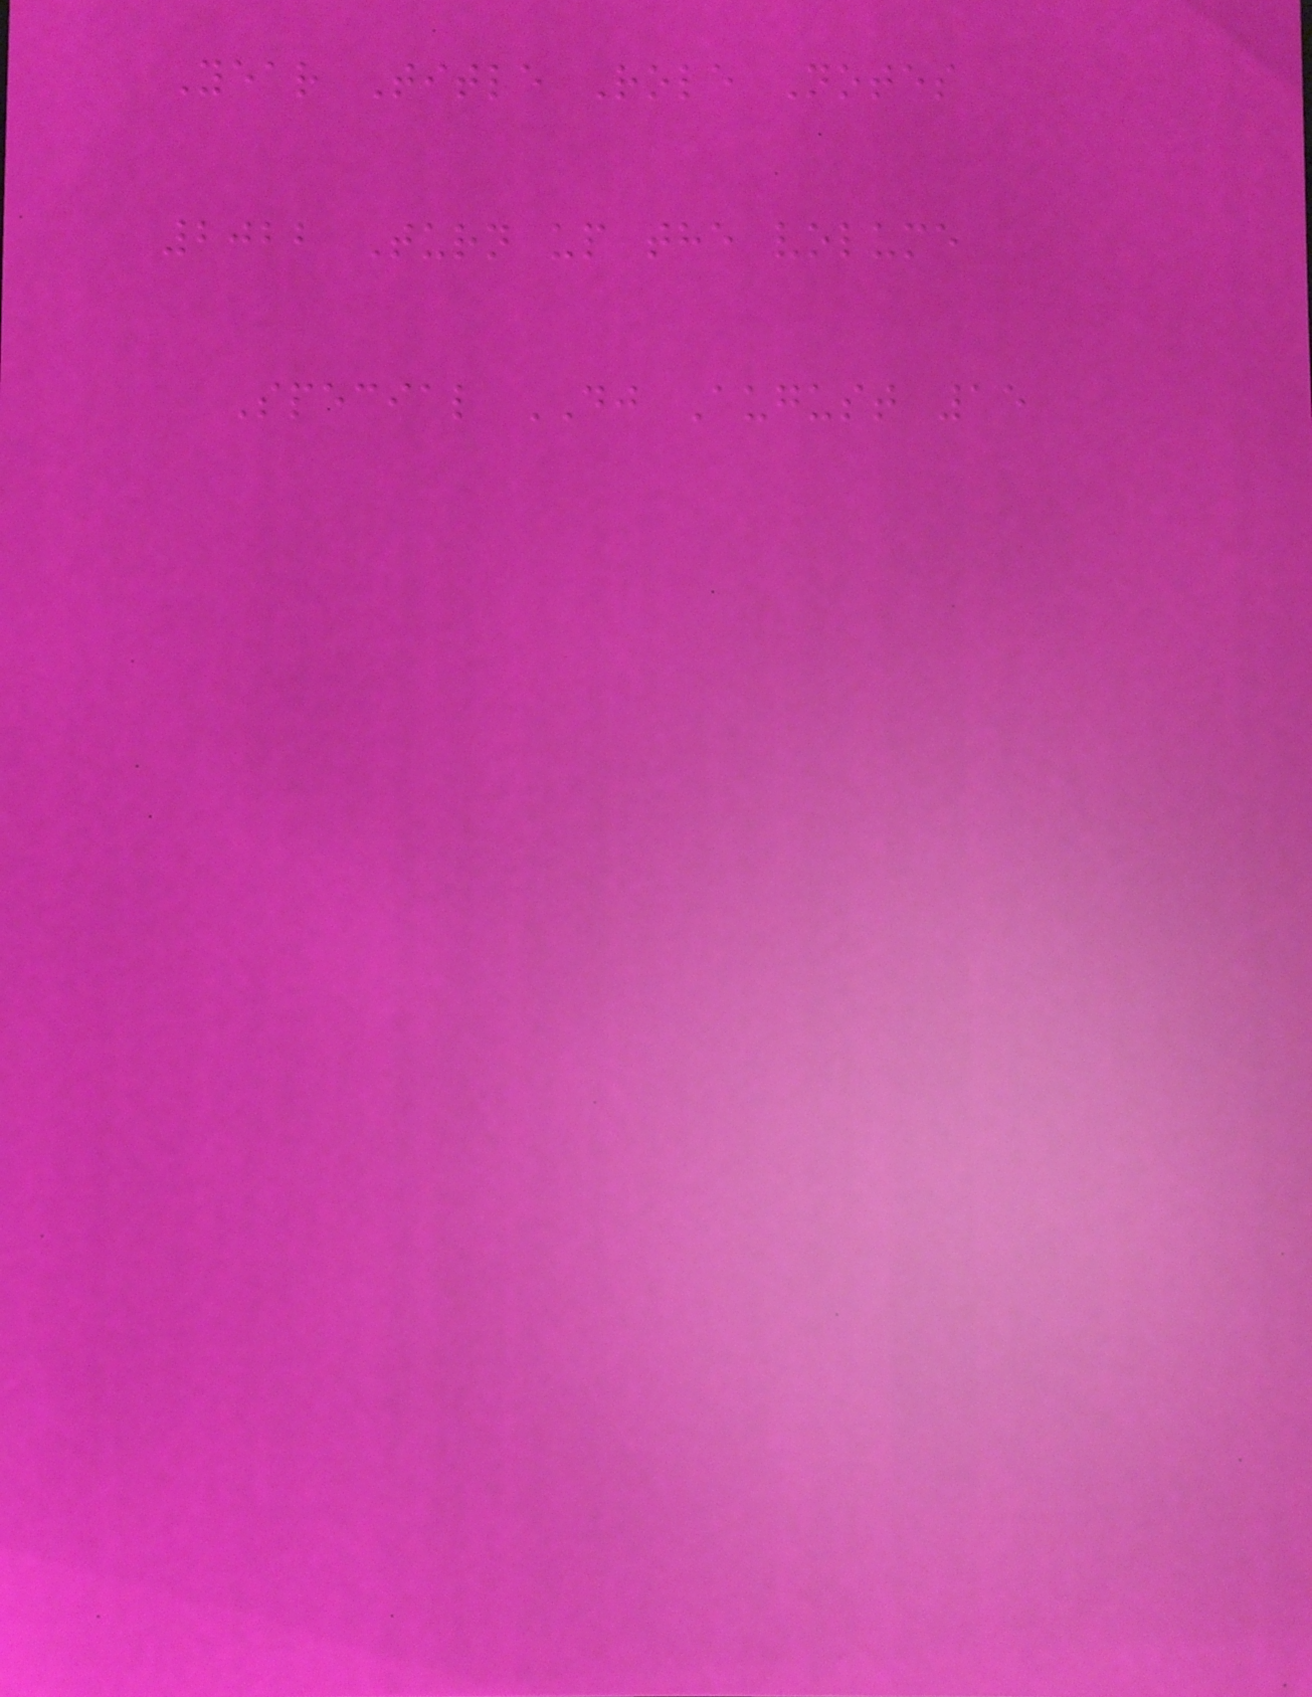Year Title Role Notes
2022 Turn up the volume
Special DJ August 15
